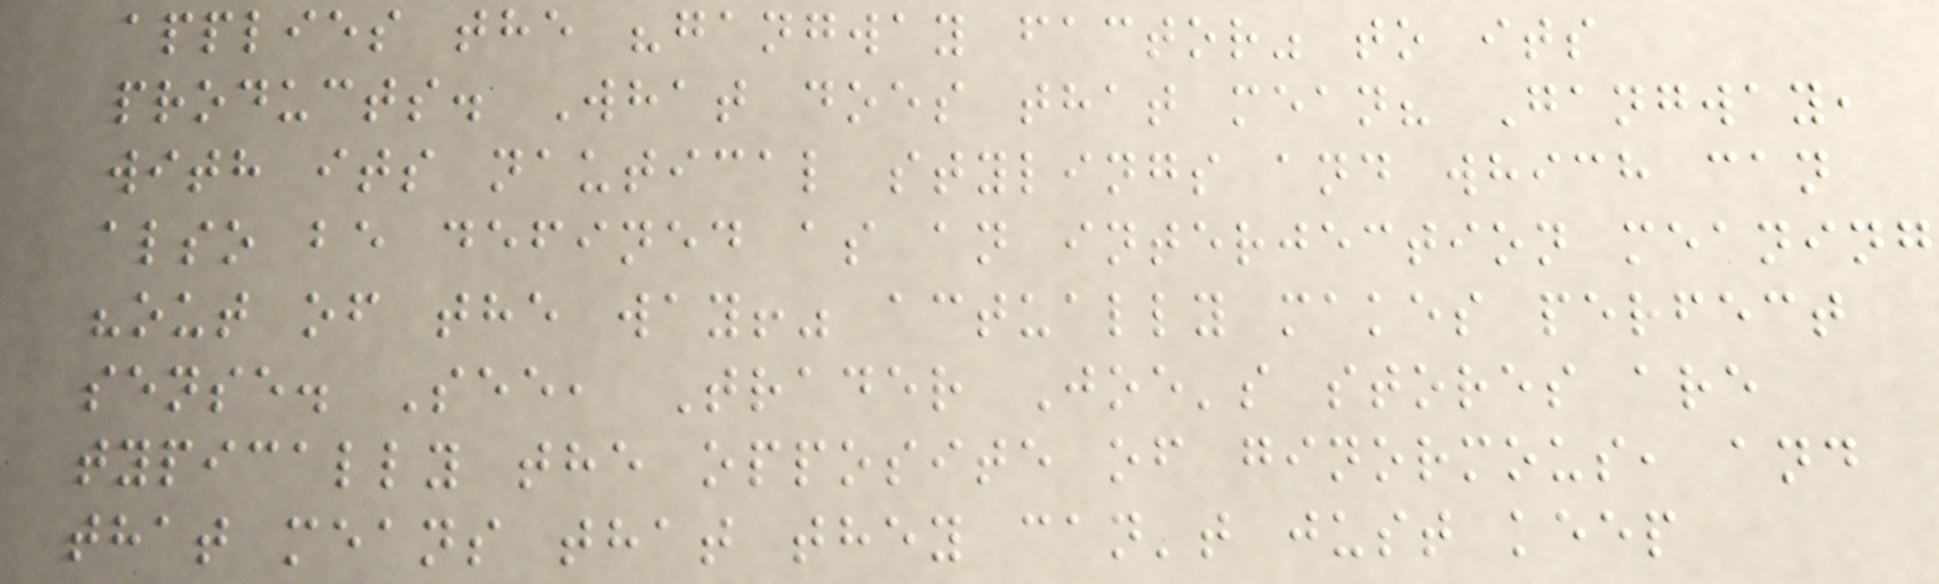applies the "gangway factor" to its
products. What does that mean? Gangway,
with its nautical stylings and which can
also be defined as an interjection meaning
"out of the way!" actually makes perfect
sense. See, Trader Joe's stores are
typically the opposite of ginormous, and
that means that they can't just keep
